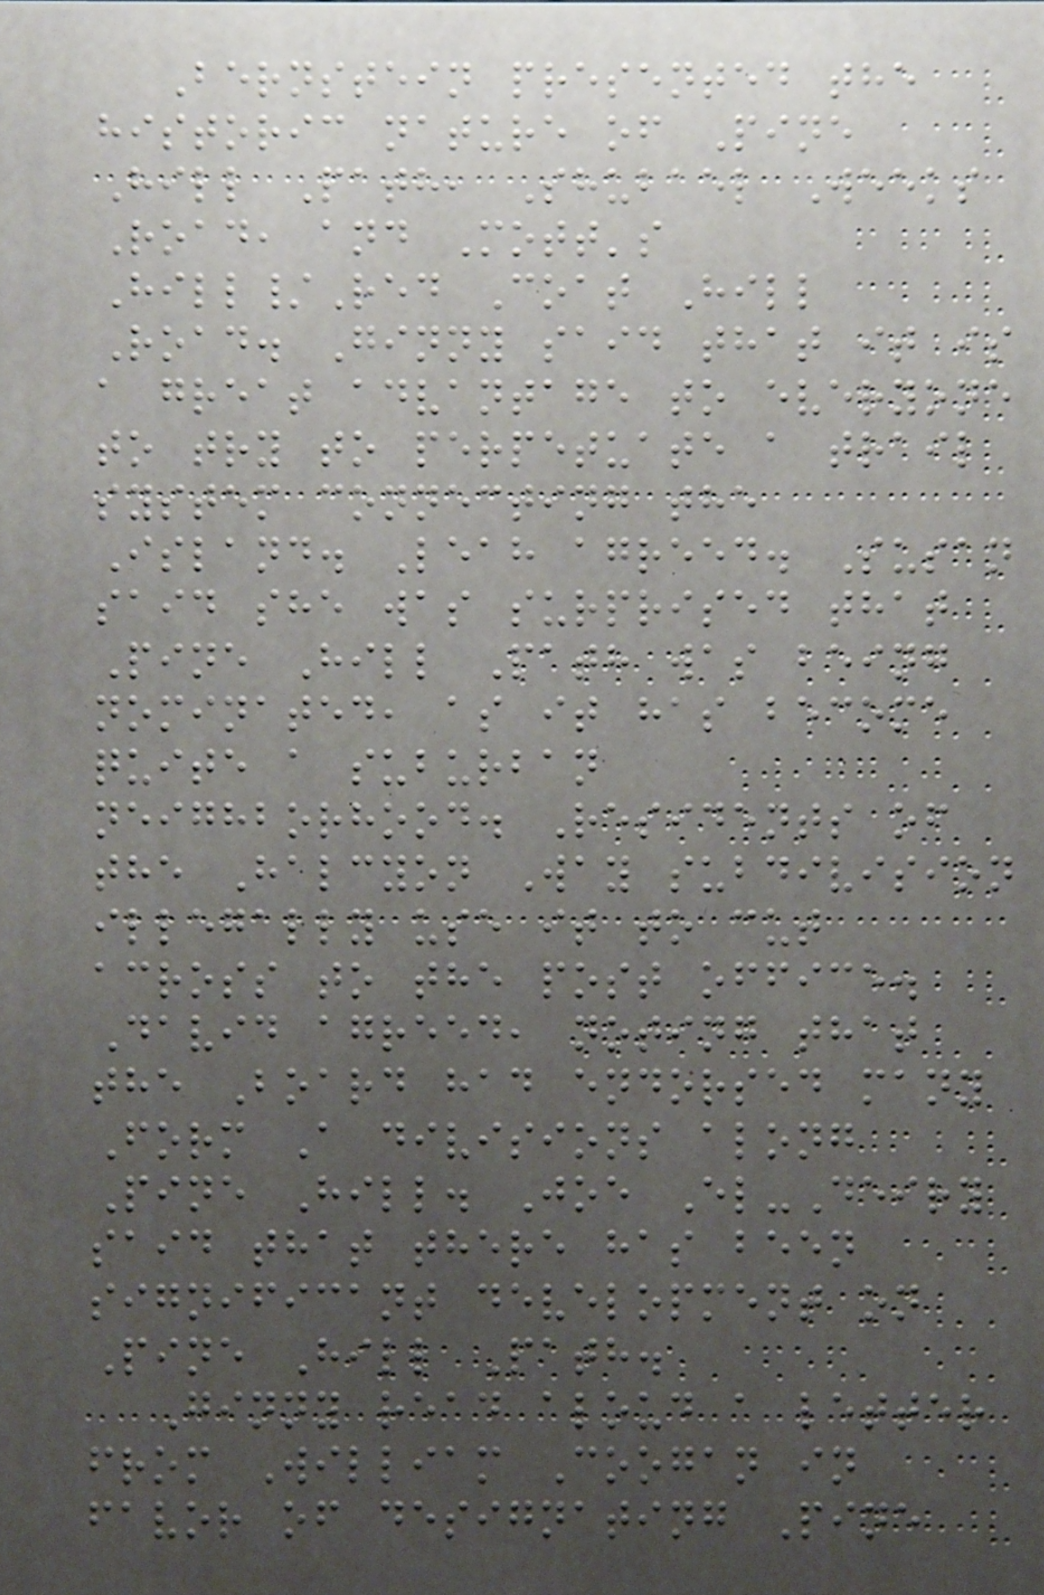Bernstein presented the
historic nature of Pine
Hill Path, Shubael Weeks
Road, and Mott's
Hill/Red Coat Hill
Road. Ginny said that it is
a great advantage to everyone
to try to perpetuate a trail
system connecting the
Island. Leah agreed. Susan
said she was surprised that
Pine Hill Path was being
nominated, as it has become
quite a suburban
neighborhood. Residents of
the Halcyon Way subdivision
illegally use it to cut
across to the post office.
David agreed, noting that
the Board had endorsed many
Form A divisions along
Pine Hill. Joe El-Deiry
said that there has been
significant development on
Pine Hill Path.
Ginny read aloud a letter
from William Coogan in
favor of designating Pine
